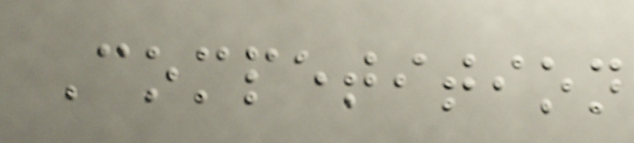Competition
